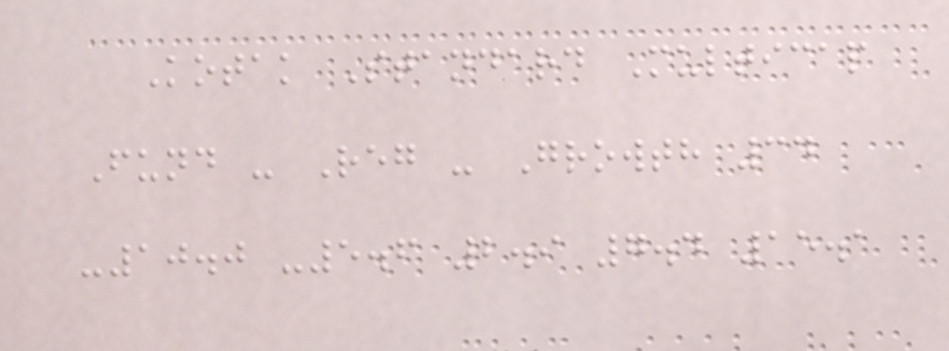Kotak Standard Multicap
Fund - Reg - Growth 34
-10.0 -5.6 2.9 7.4 15.1
